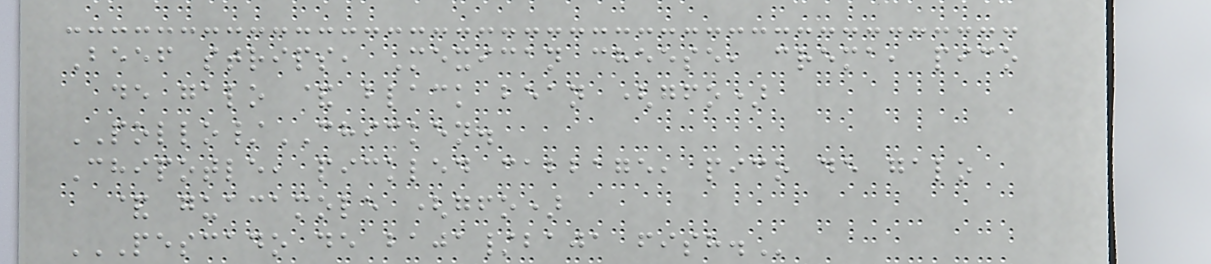Beef strips, Mexican cheese, crema, pico
de galo & black bean (gfo)
POLLO/CHICKEN.
Chipotle, pickled cabbage, pico de galo
& guacamole (gfo)
PESCADO DE BAJA/BAJA FISH.
